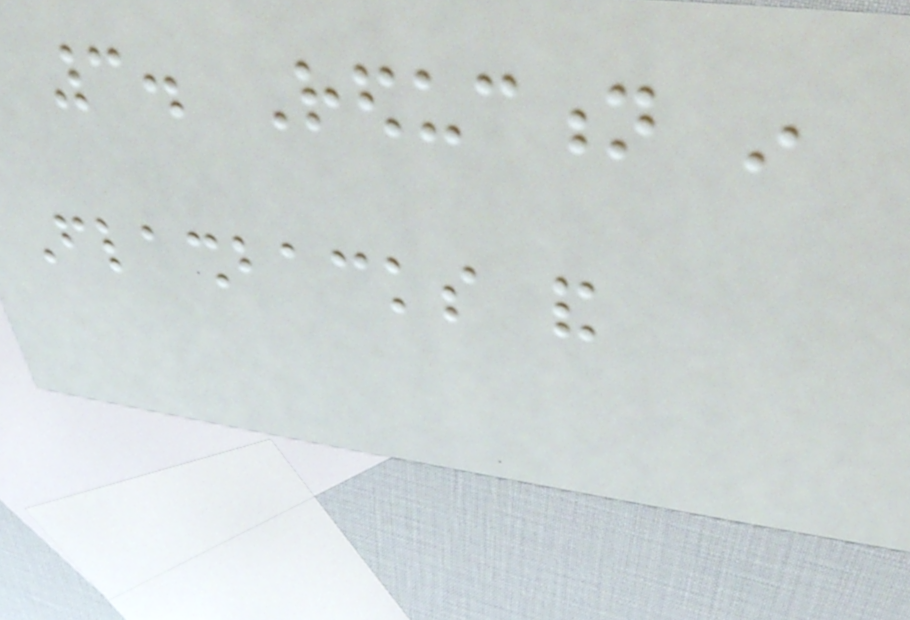3. Reduction in
Flashbacks and
